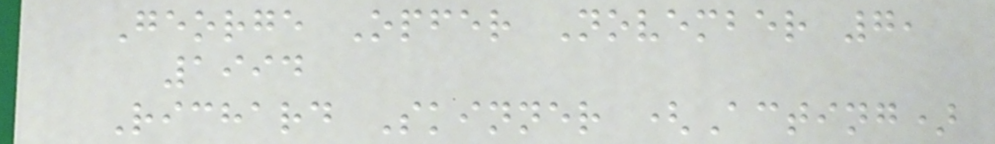George Opfer November 7,
1994
Richard Skinner (Acting)
